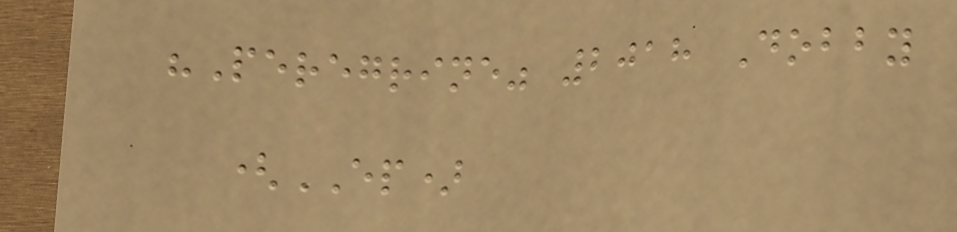"Peregrine" 2018 Dobby
(EP)
